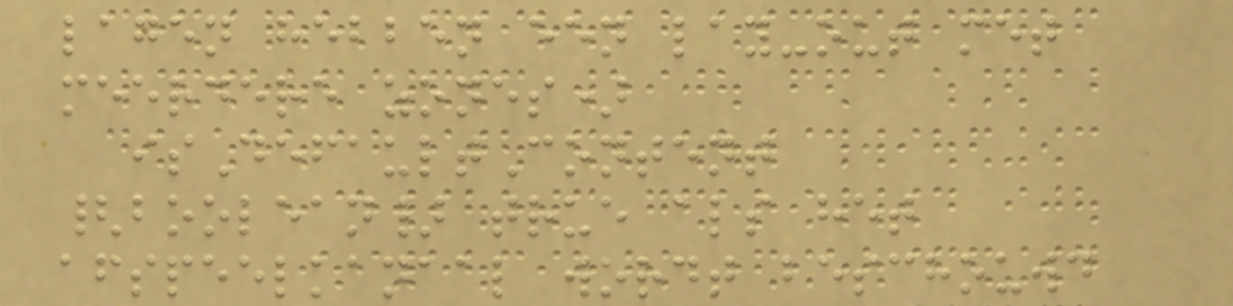lagen hebben een lay-out met
meerdere zones)
isDefaultContent
{boolean} true als het
afspeelkanaal wordt beschouwd
